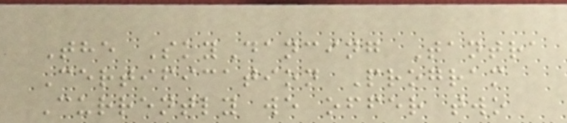The SkyDancing Tantra
Certification Program
Currently we offer two
